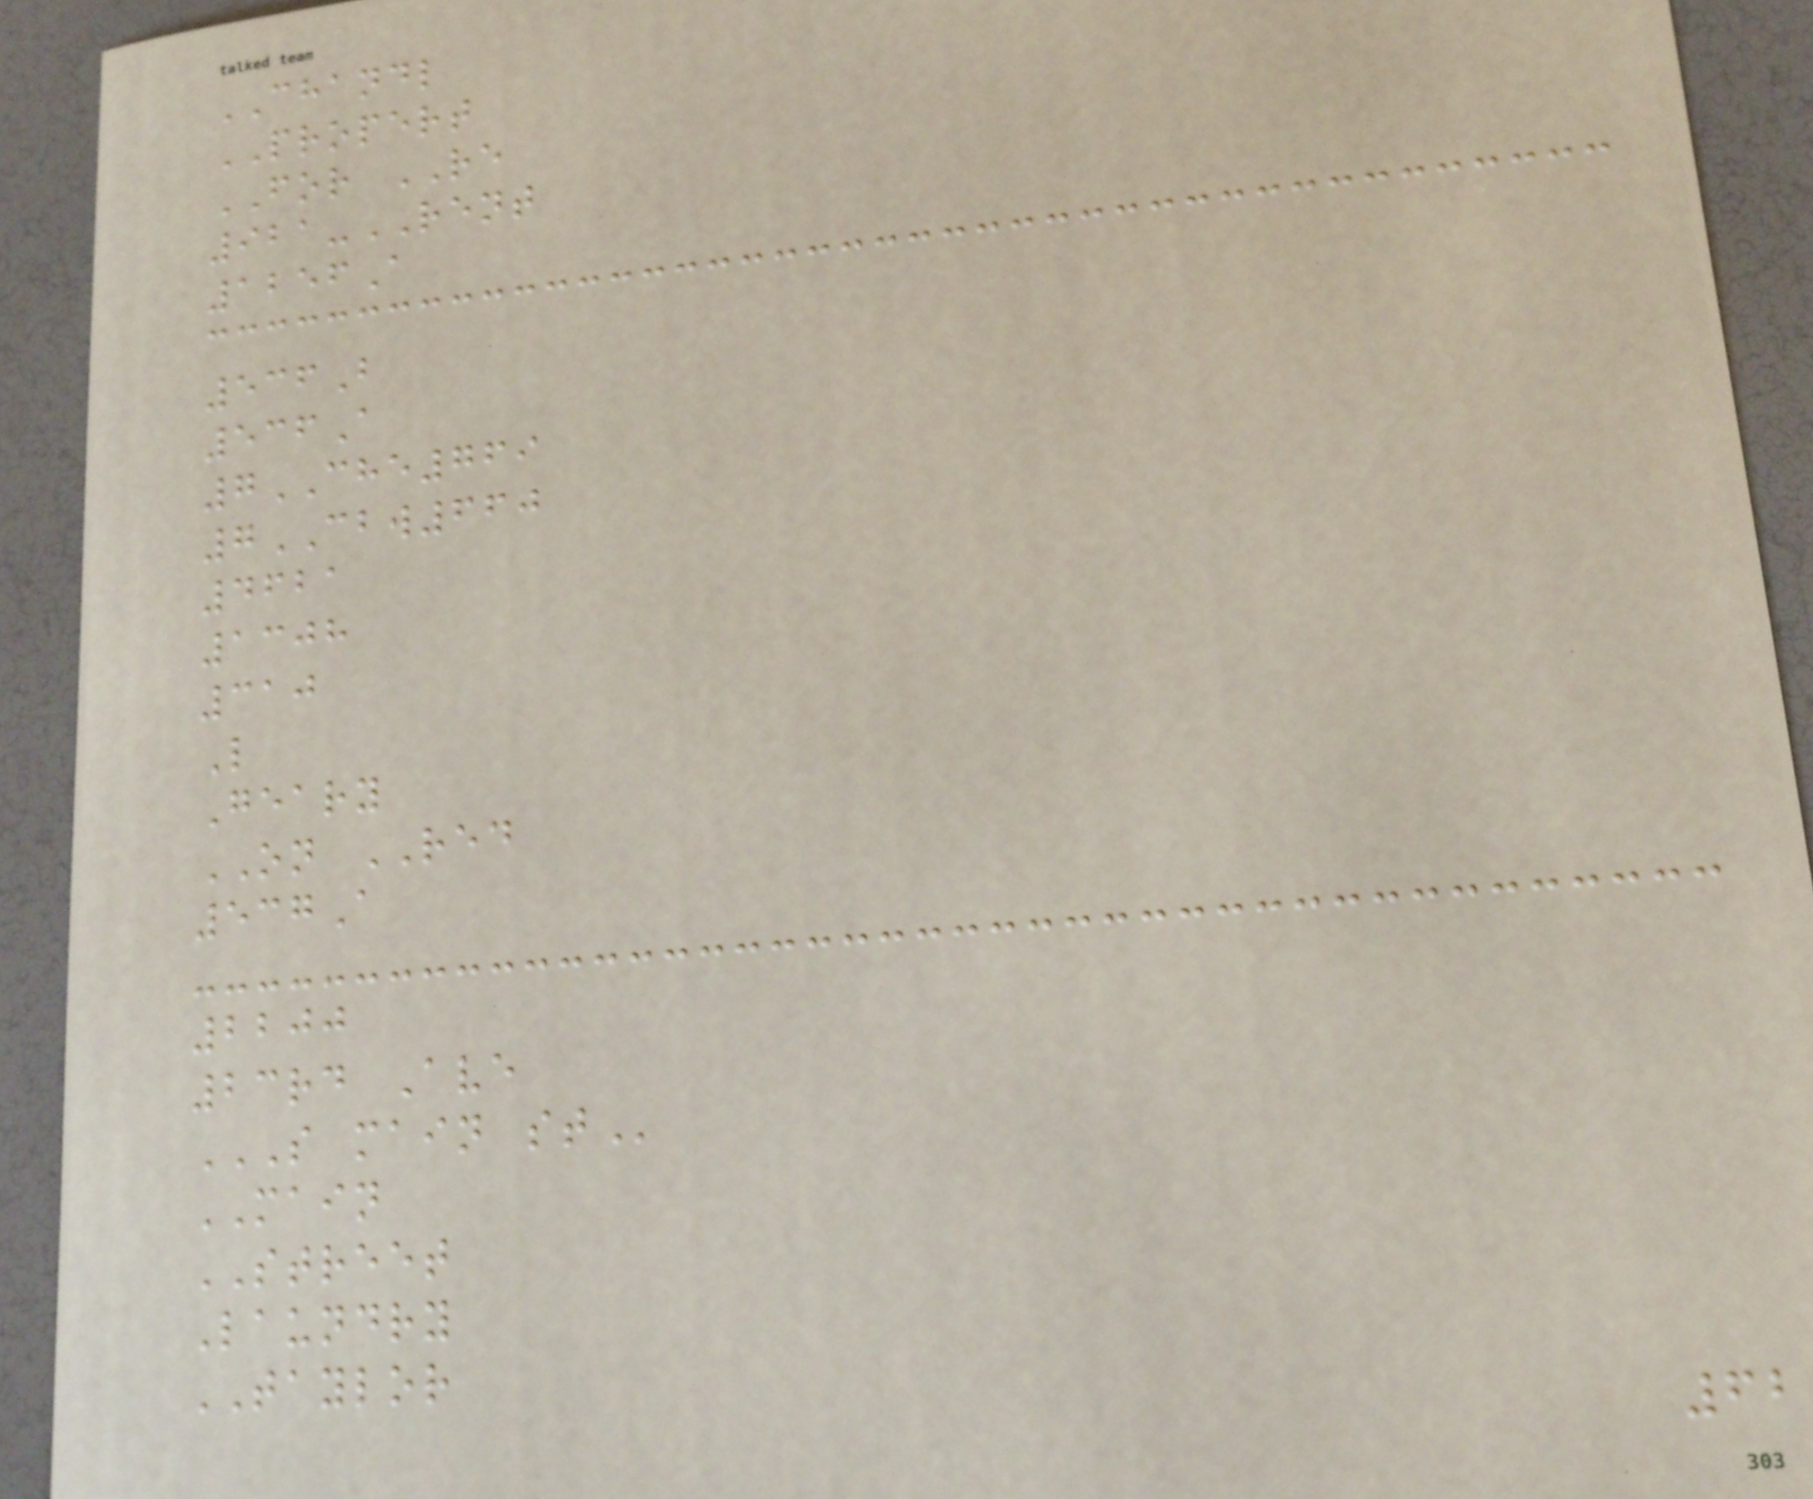CHANDL
PROPERT
FOR RE
921-RENT
1256A
536B
536A
7CHE769
7CBW660
4621
1308
310
L
Geary
ON RED
537A
2200
23rd Ave
S MAIN ST
MAIN
STREET
Laundry
TAYLOR
62
